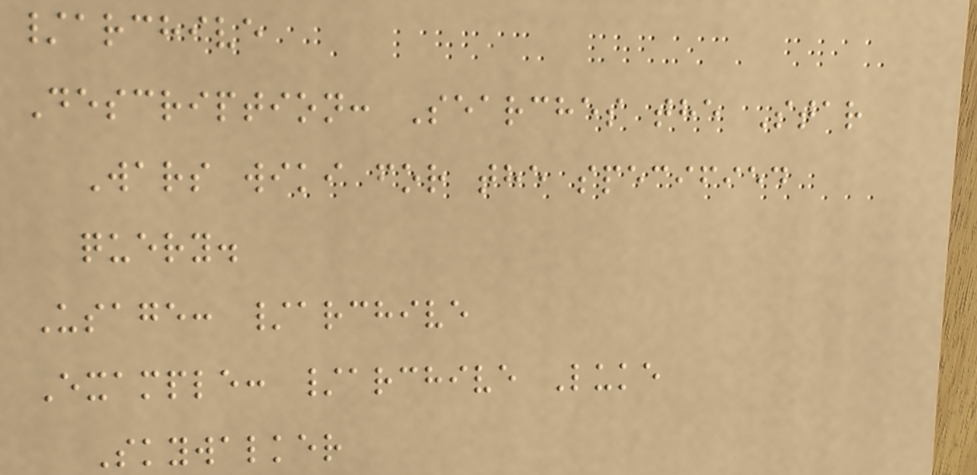/archive
Description: Searches the Star
Wars wiki for the specified
query.
Usage: /archive
Example: /archive Luke
Skywalker
